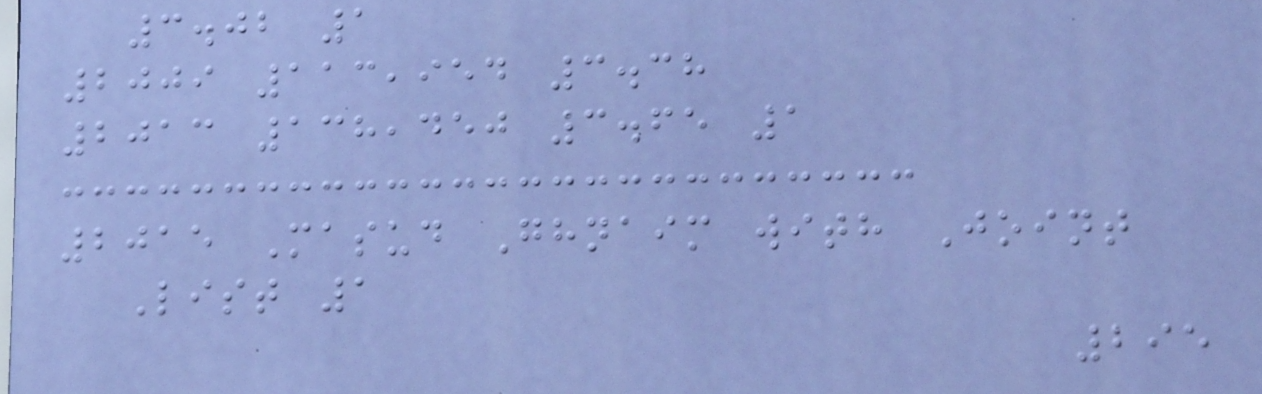3.02 1
2009 113,954 3.38
2013 138,450 3.65 1
2015 Masud Ghnaim with Joint
List 1
295
